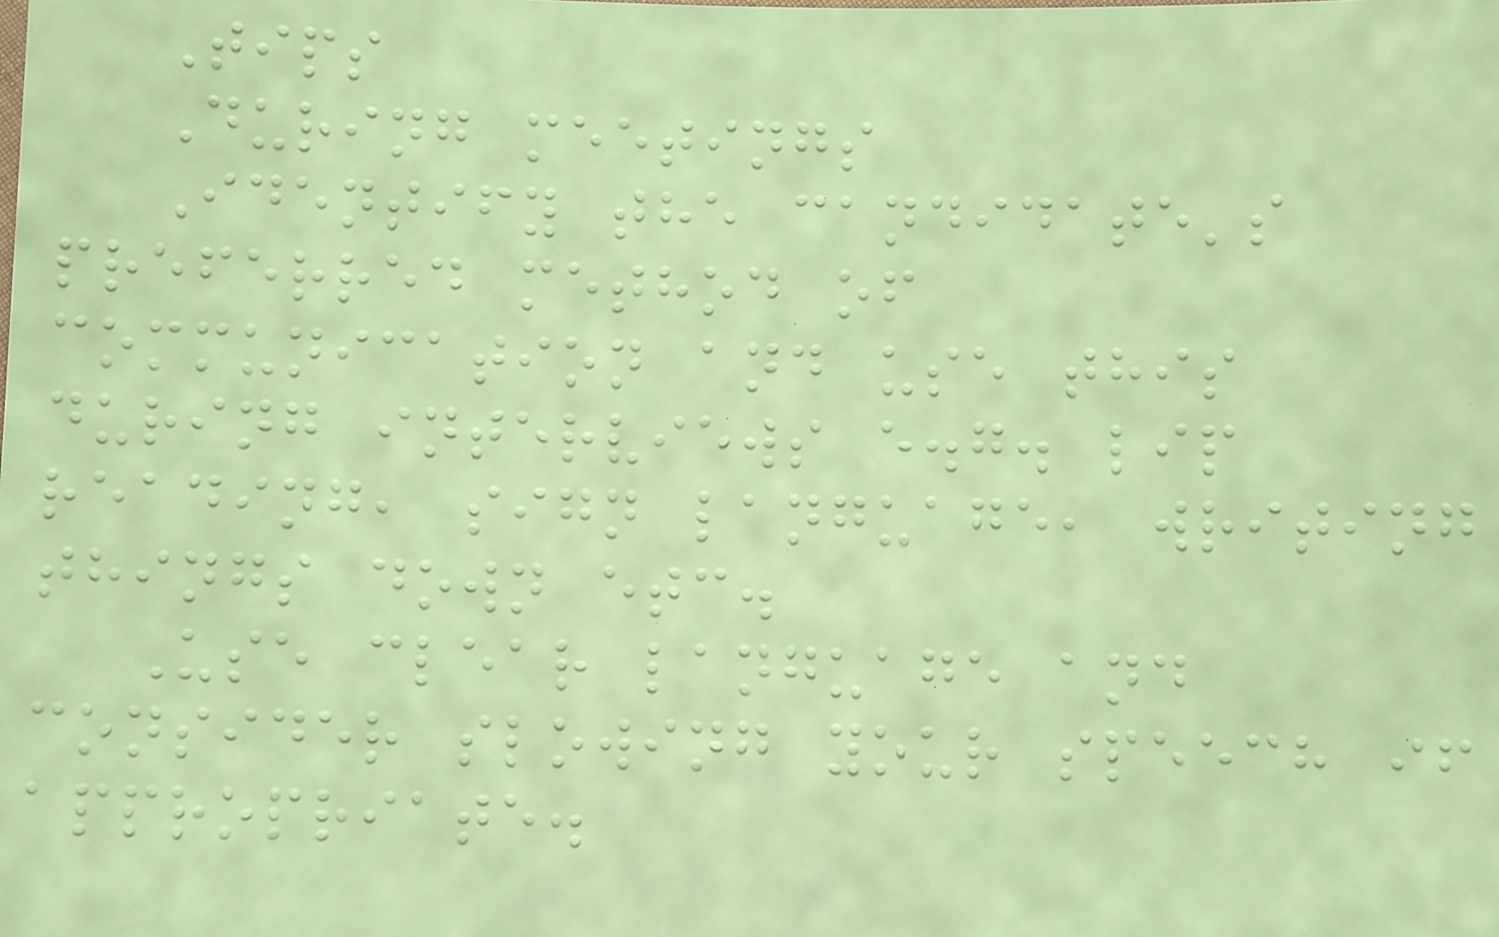Tips
During meetings
Identify the candidate's
preferred method of
communication and use this
during interviews e.g. lip
reading, sign language, writing
things down etc.
Use clear language and
consider slowing your speech if
appropriate.
